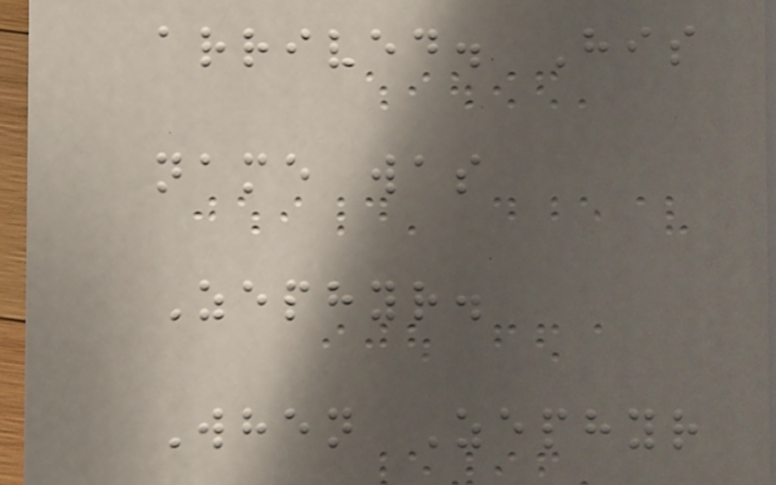arrived. His
name was
Zephyr.
When Zephyr
